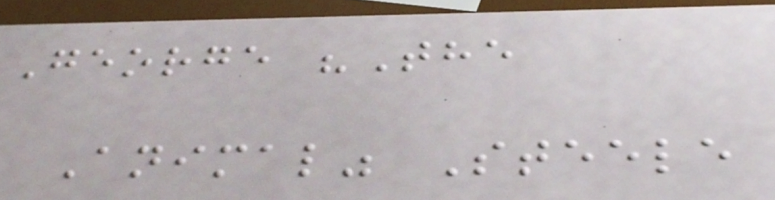George "The
Animal" Steele
